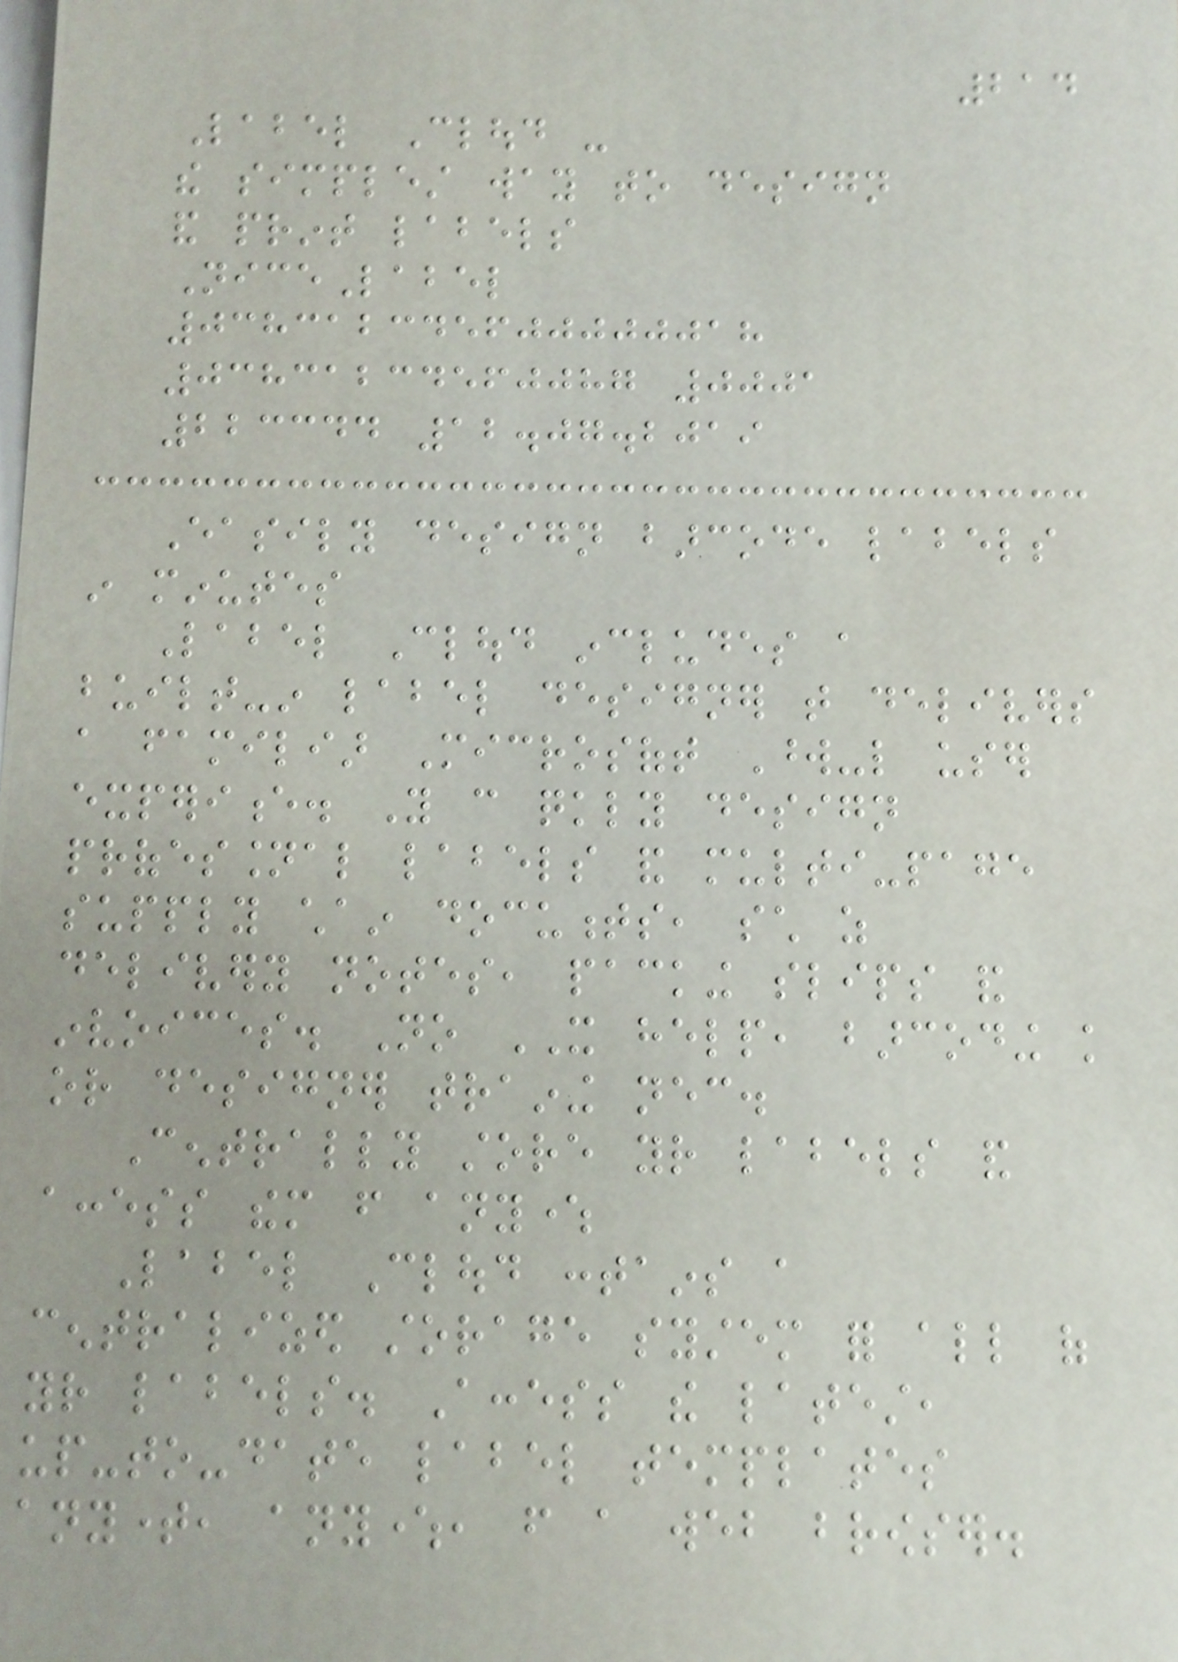214
Label Cloud -
the simplest way to design
and print labels
NiceLabel
038312345600000018
03831234560087 0001
223344 12.07.2019
Easily design barcode labels
in minutes
Label Cloud includes a
built-in label designer that delivers
a familiar Microsoft Word-like user
experience. You can quickly design
professional labels and multi-page
supply chain documents, such as
delivery notes, packing slips and
invoices. No IT help, barcoding knowledge
or designer training necessary.
Centrally store your labels and
access them from anywhere
Label Cloud contains a
centralized storage system for all of
your labels. Access the latest,
up-to-date label templates
anytime, anywhere, from a web browser.
